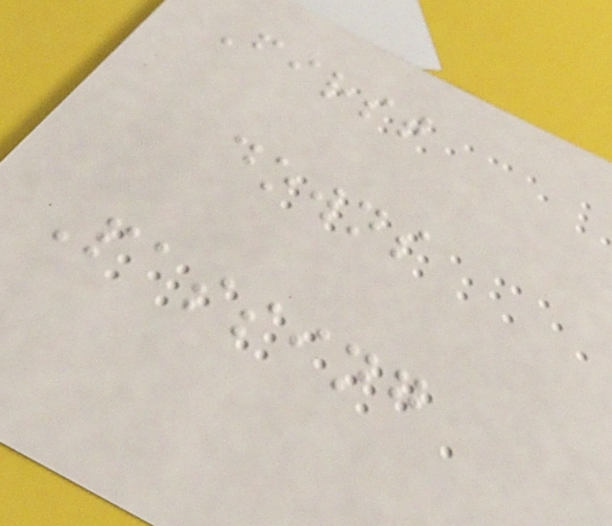First
downs
Passing
